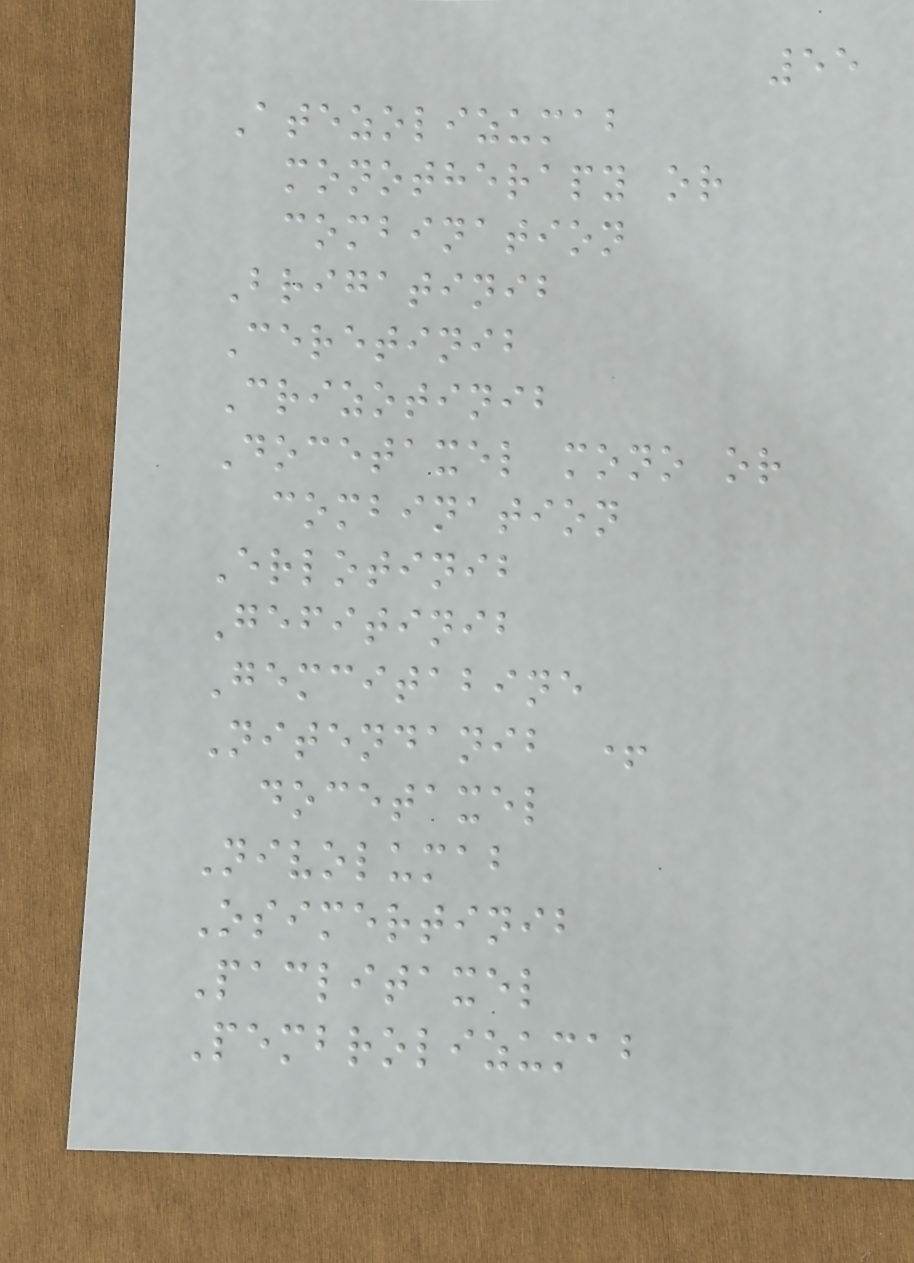55
Atezolizumab
monotherapy or
combination
Brigatinib
Ceretinib
Crizotinib
Docetaxel mono or
combination
Erlotinib
Gefitinib
Gemcitabine
Nitendanib +
docetaxel
Nivolumab
Osimertinib
Paclitaxel
Pembrolizumab
